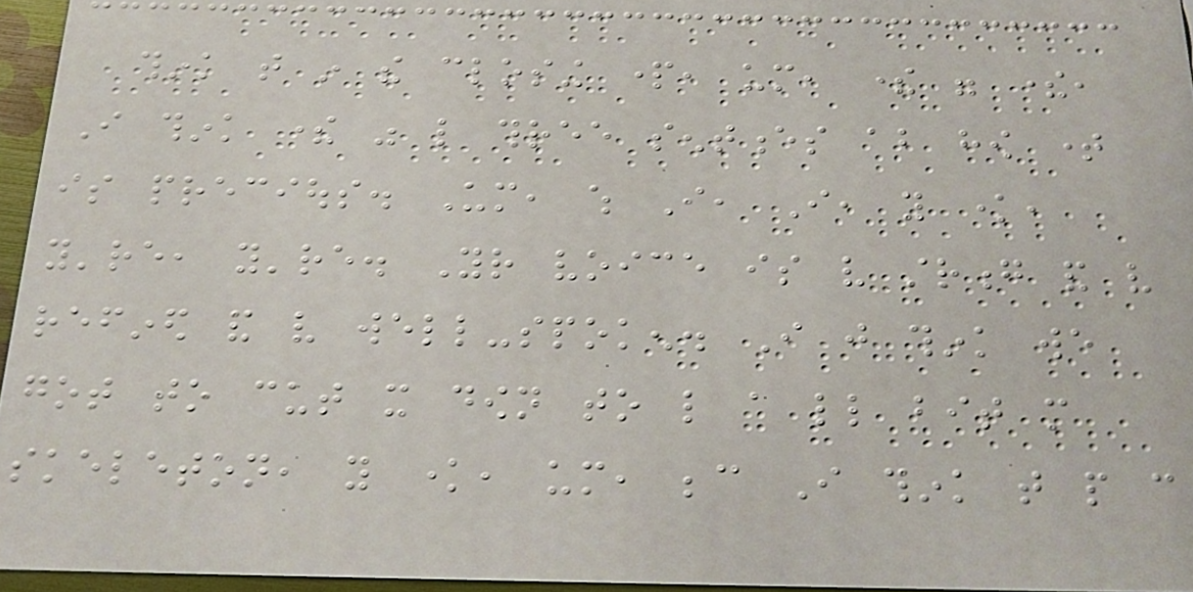think that in the closing part, um, there were there,
I think there was like three sentences about how time
is precious. Um, which I, I, you know,
you're, you're. Your voice is very strong and very
refined and very well-spoken. I just think we
got to cut it down to like a little bit more
skeleton, you know, um, because I think that people can
